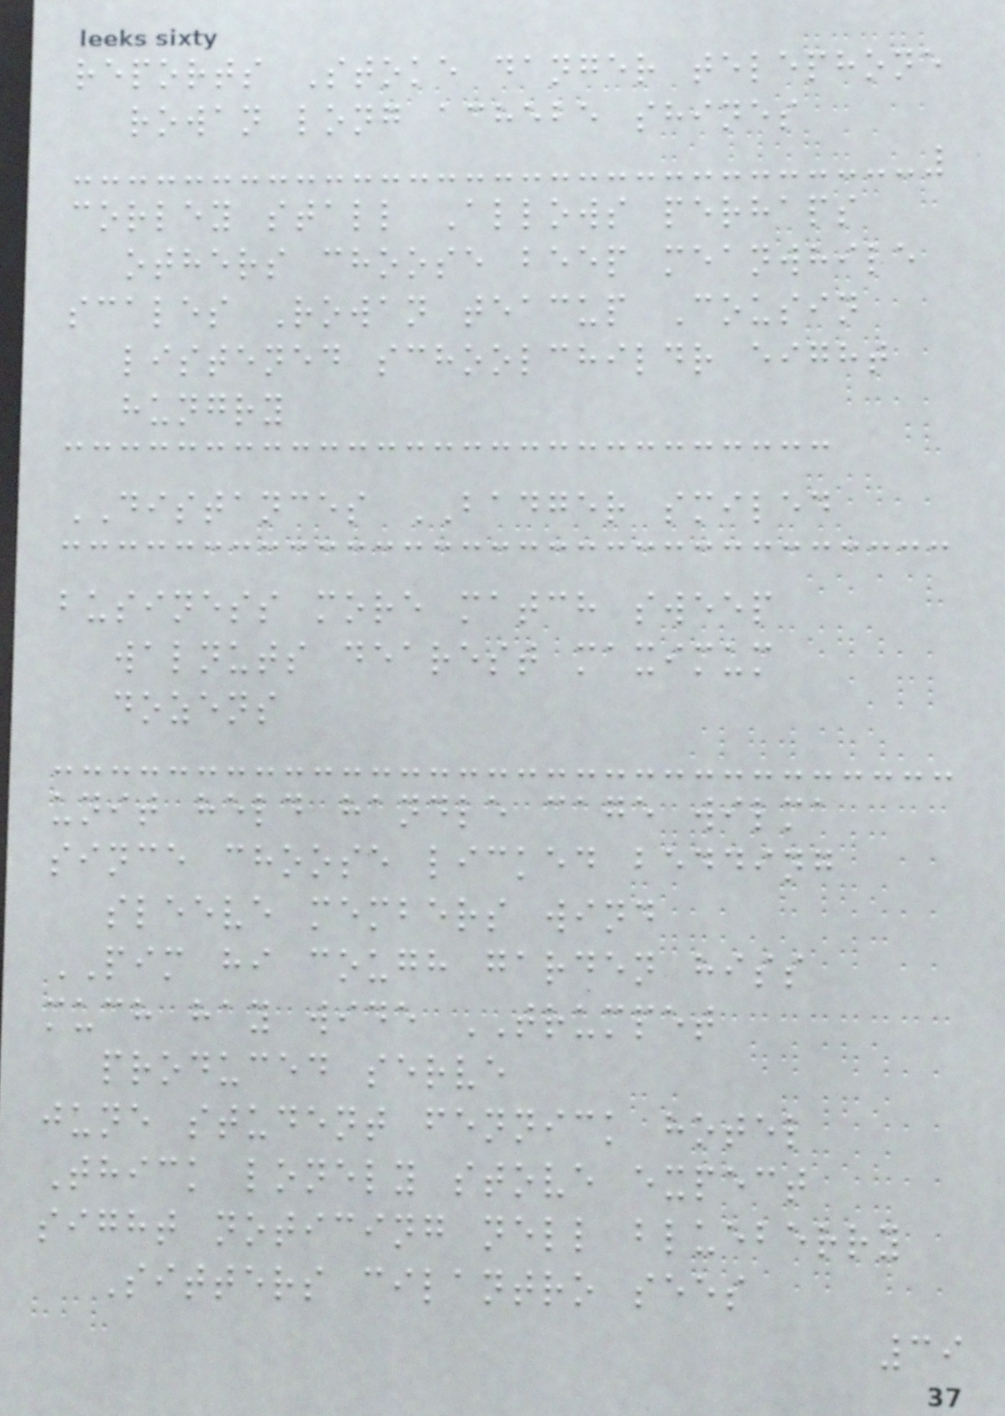reports Stoke danger telephone
rowan long achebe shines
corley stall Allows perhaps
others choose beep meanwhile
scales Rowan teacup Cousin
listened schoolchildr eight
hungry
DISTANCES BADGER smiled
business more match sweep
walnuts dearest maximum
dozens
unit held handle cage wilma
since choose licked bedding
sleeve members wind
PIM hi cough garden hiss
much hay wide TRUMPET
produced serve
june student fennick hotel
Thick lonely stove expect
sight noticing nell blueberry
Sitters cilantro sees
39
